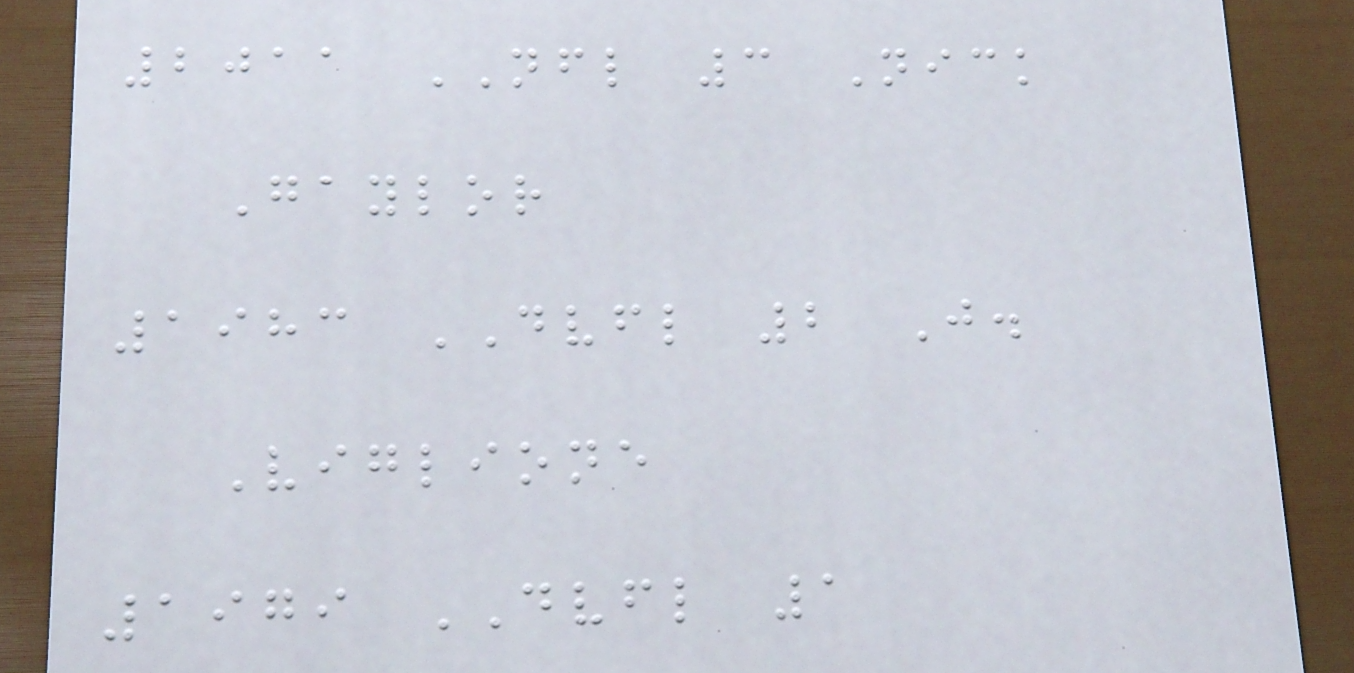2011 NFL 3 Nick
Gaylor
1983 DVFL 2 J.
Viglione
1979 DVFL 1
